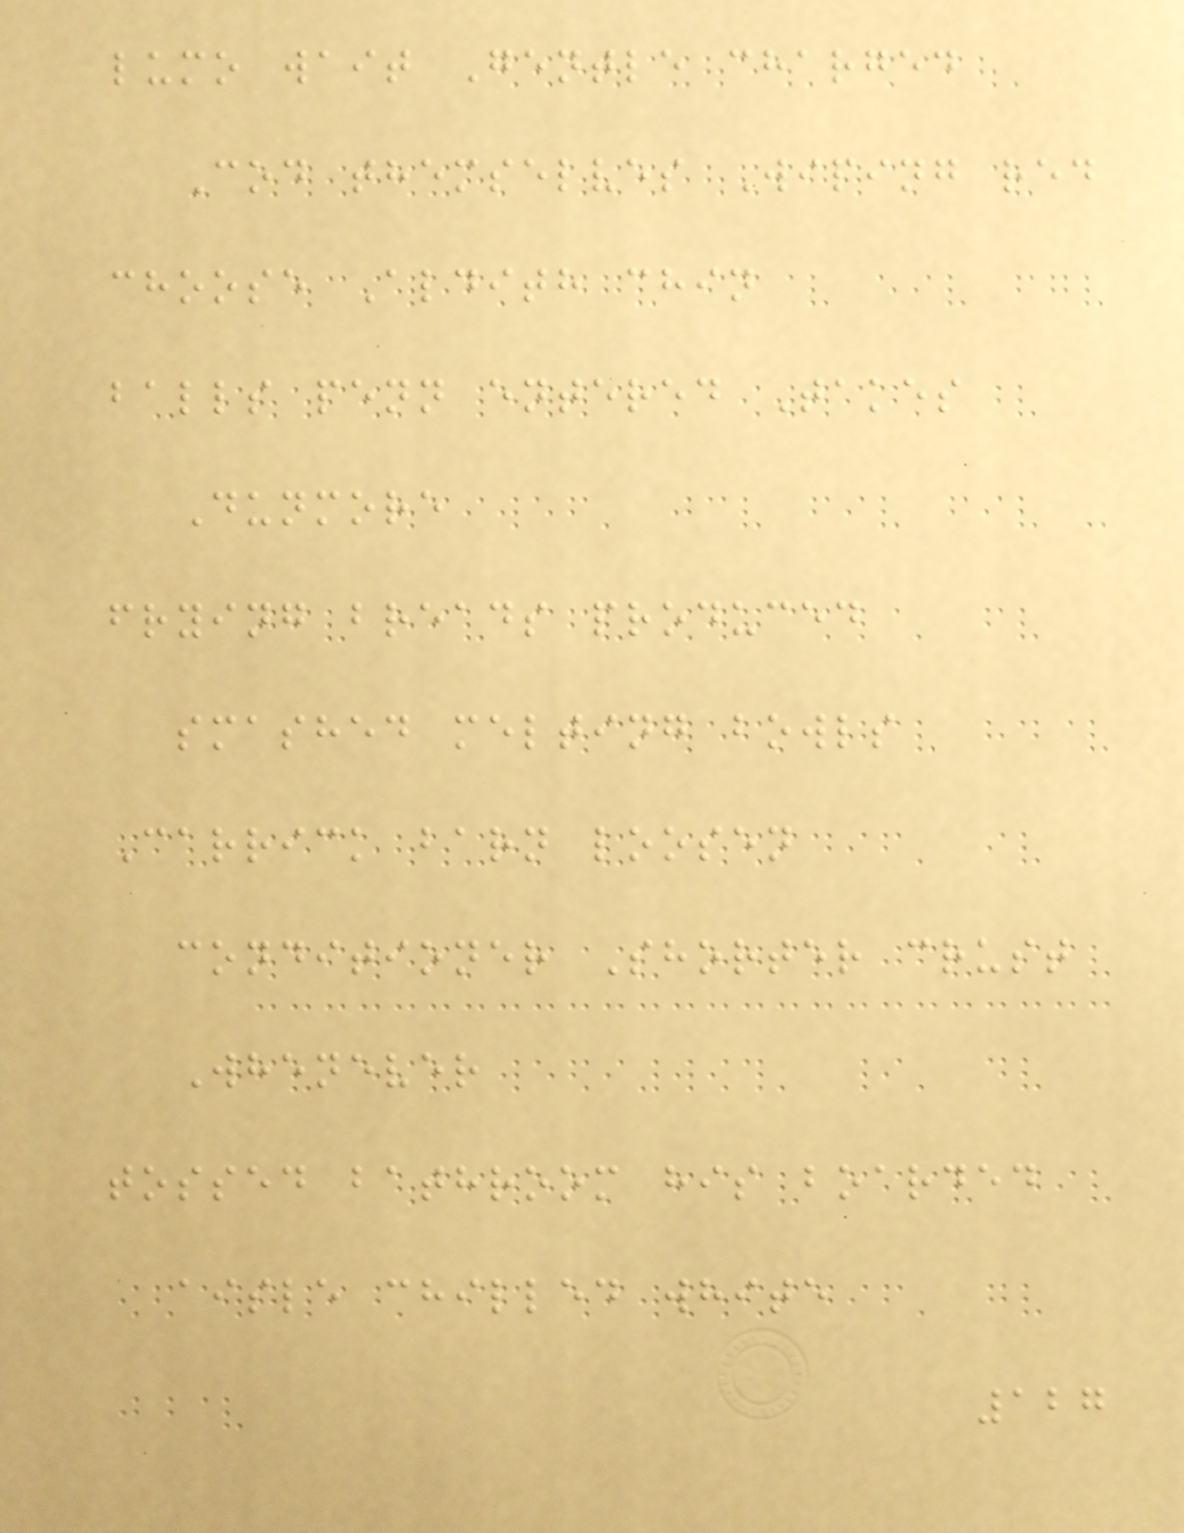lumo wait Gentle charged
Cod themselves Wiping red
choose Aldith chin
balls penn entered Takes
Dunmore
frying breads produced
smashed melting bowls
Carrick barn loosen
conditioner Shorter crust
Whenever
tossed bathroom his boarded
aisle chilled white
127
